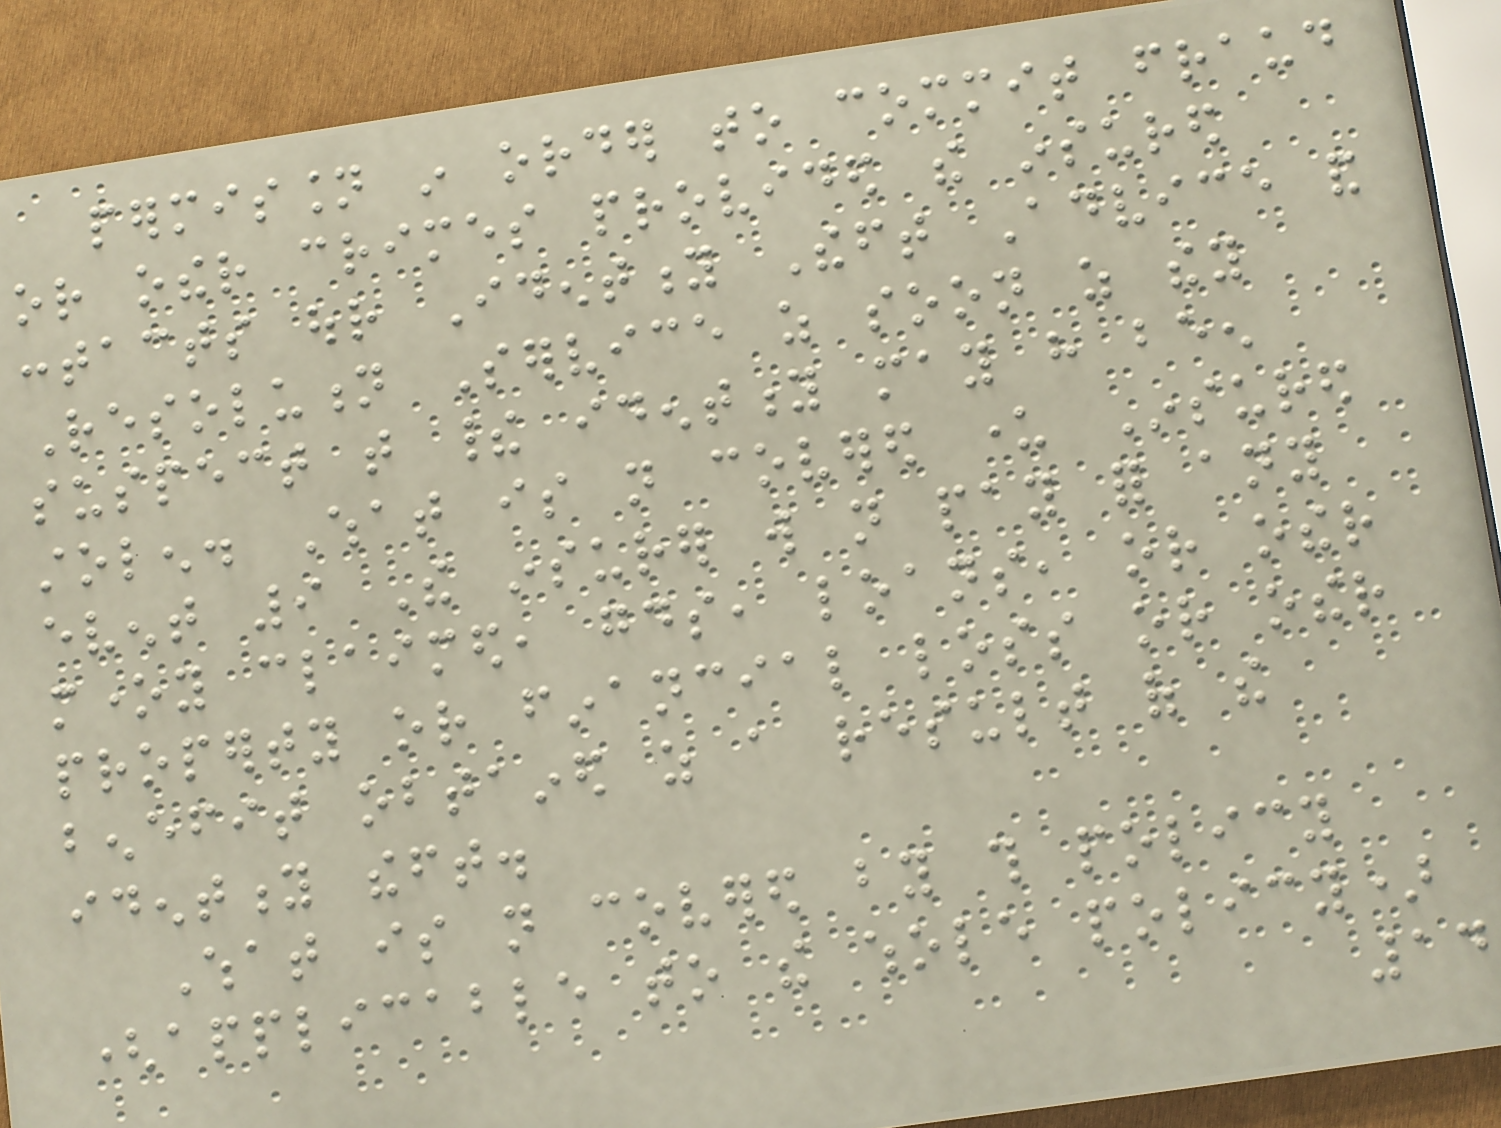permission in order to commit fraud
or other crimes provided the insured
contacts our Identity Theft Advice and
Resolution Service as soon as they
suspect that their identity may have been
stolen. What is not covered under Insured
event 9 The insurer will not pay for any
money claimed, goods, loans, or other
property or financial loss or other
benefit obtained as a result of the
identity theft.
What is not covered by this policy
(applicable to the whole policy)
14
